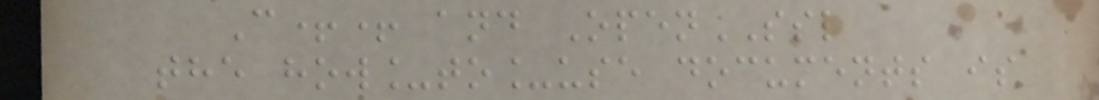C++ and OpenSSL
the how_to_use documents is
